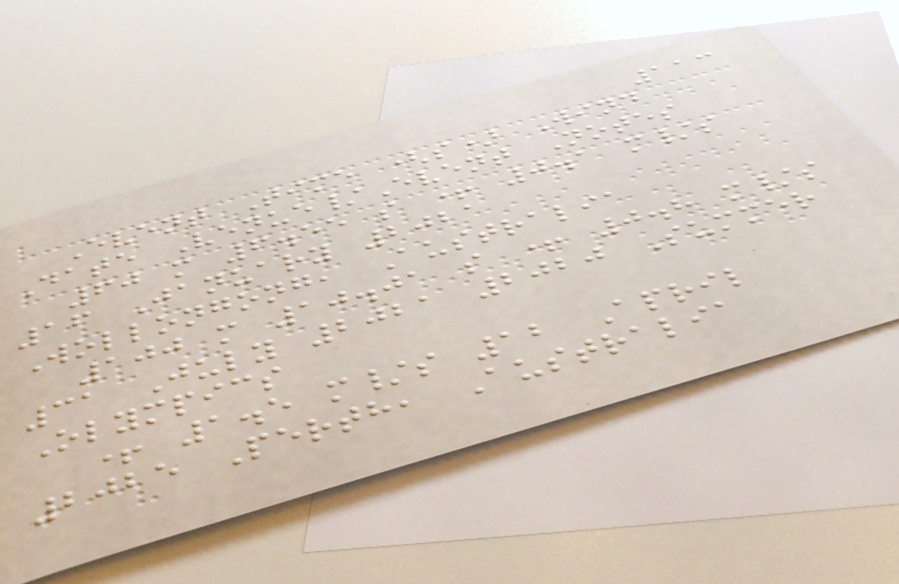113
Event Time (s) Wind
Date Venue/Event Notes
60 m 6.55 s + 0.1 m/s
16 January 2021
Wollongong, Australia
100 m 10.01 s + 0.8 m/s
31 July 2021 2020 Summer
Olympics
+ 1.5 m/s 12 April
2025 Perth, Australia
